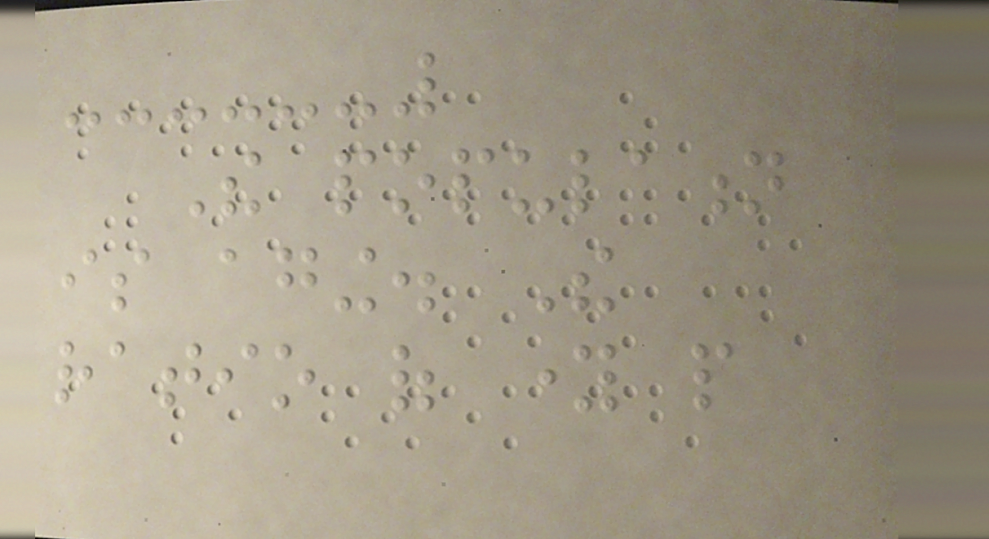The population
is aging. The
ratio of young people
